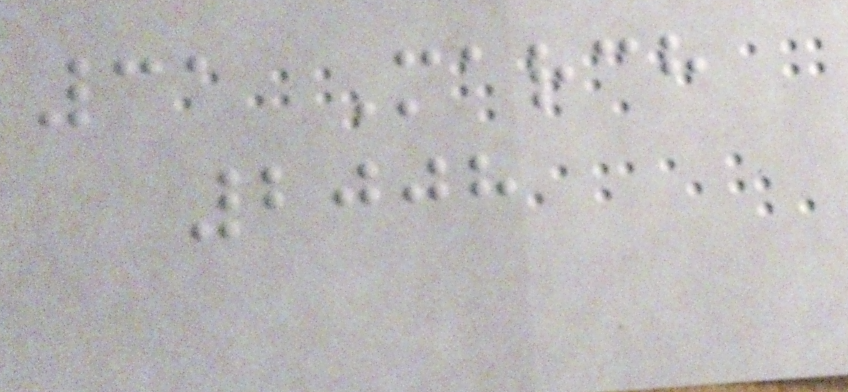31 March
2008
